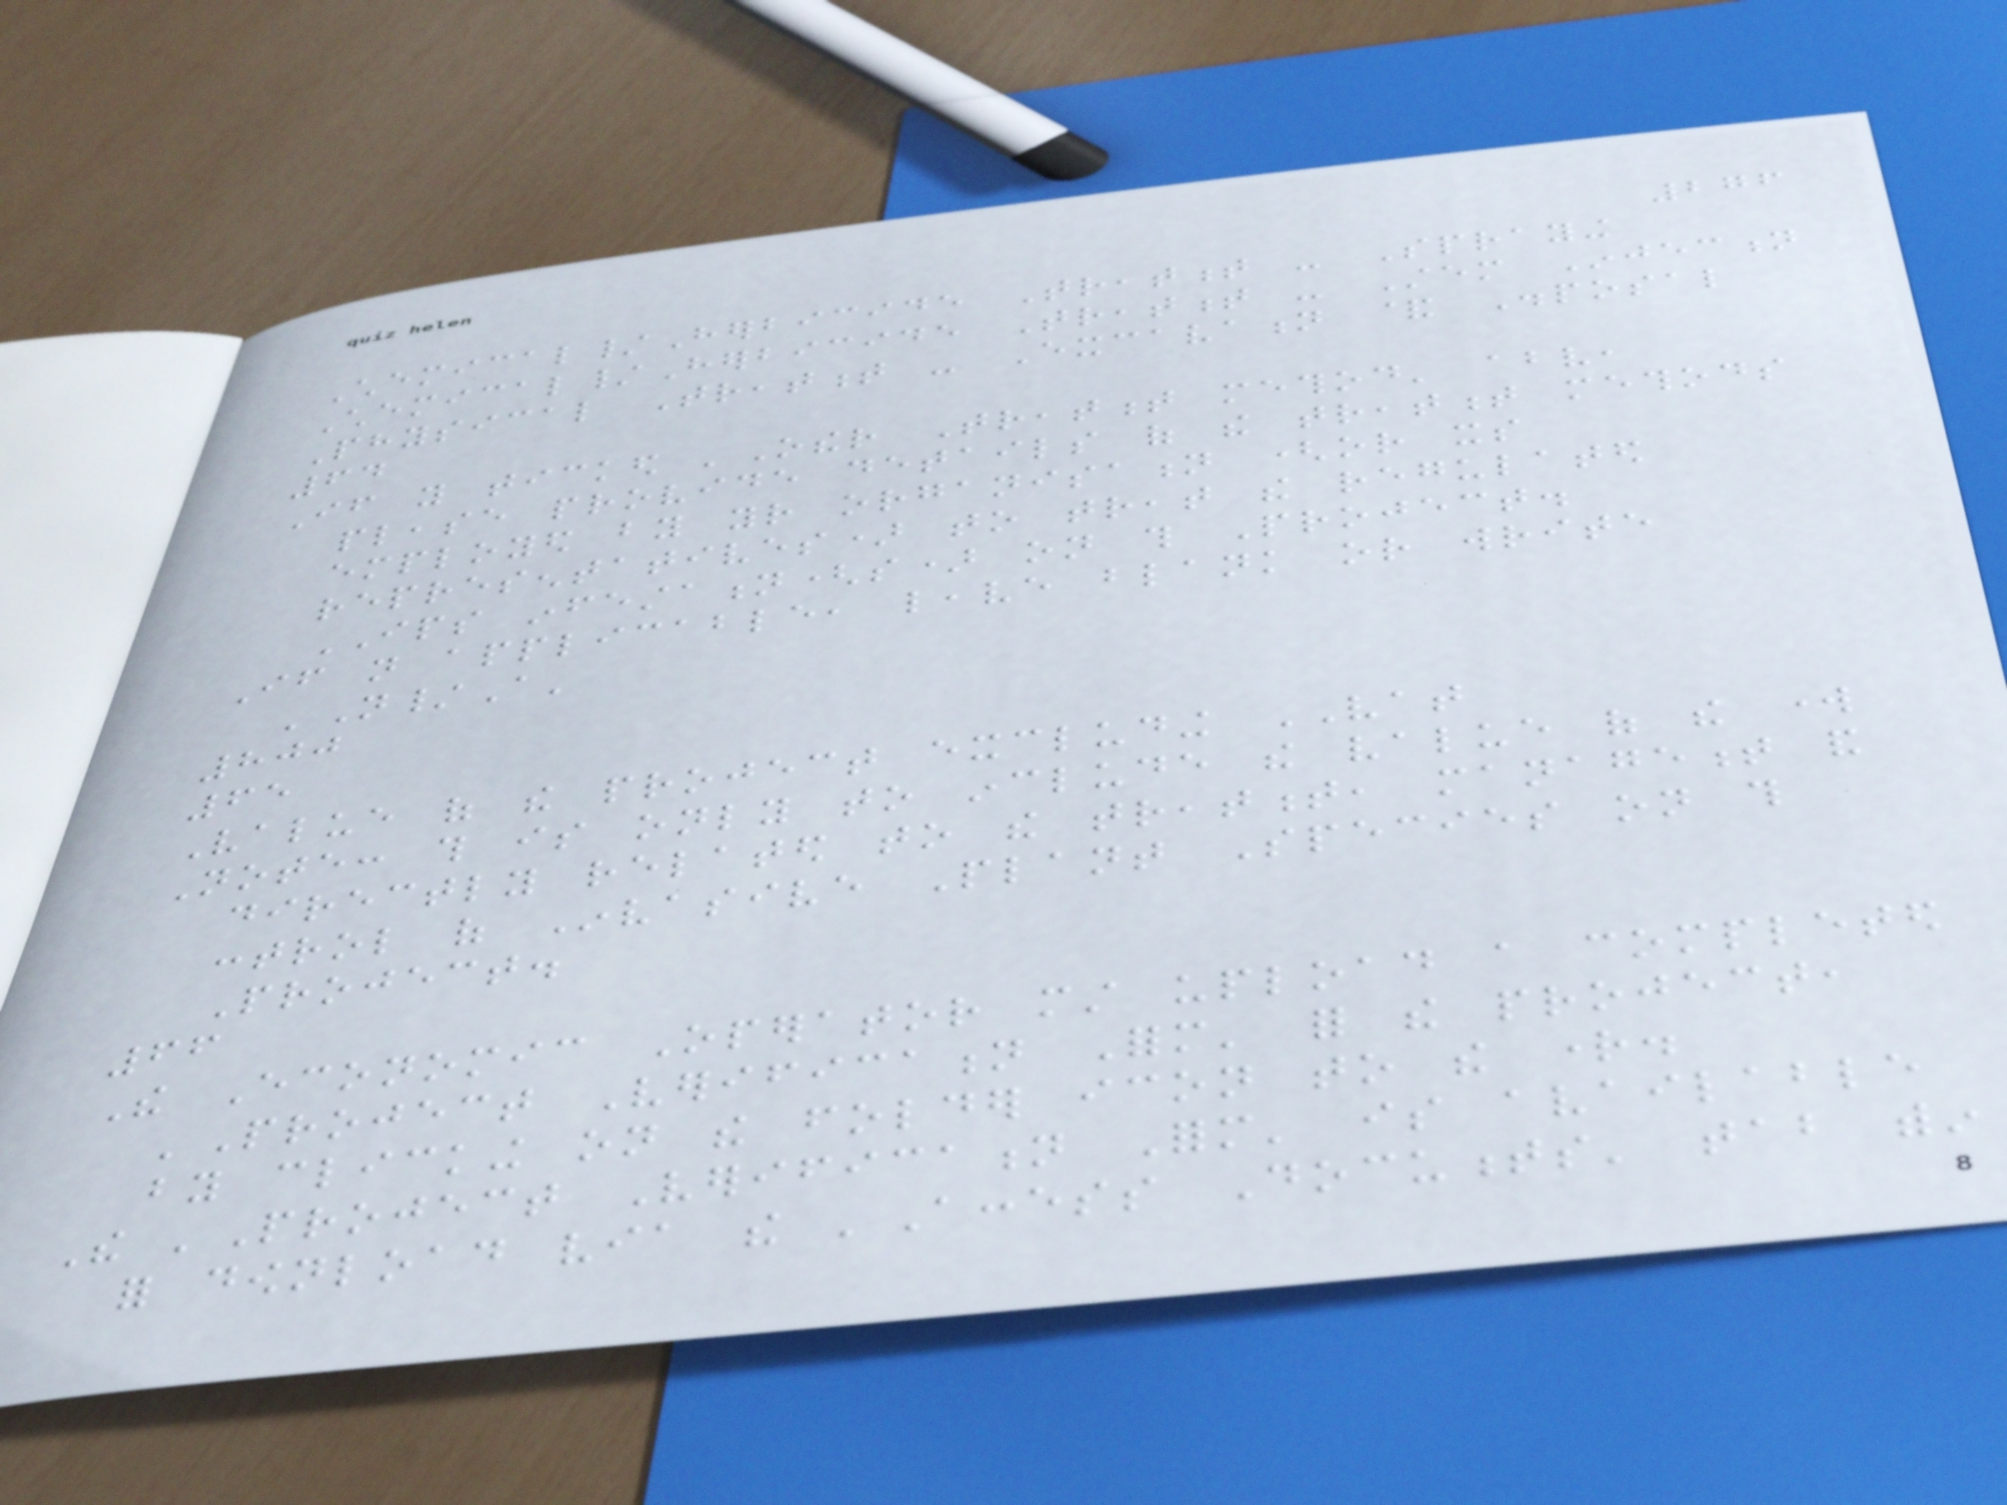276
Chemical/Herbicide Treatment - Spraying
Chemical/Herbicide Treatment - Stem Injection
Physical Treatment - Excavation & Disposal
64
If you ticked 'Other Treatment method' above,
please provide details of the treatment methods
employed by your organisation (or its
representatives) to treat the regulated
IPS infestation(s) on this Project.
If not applicable, leave blank or write
'N/A'
800
65
Value of the project excluding VAT
Note: this is only to include the value of the work
directly related to the treatment, management and
control of Invasive Plant Species on this
Project.
66
The Economic Operator must upload a completed
'Project Verification Form' for the project,
by clicking on the folder icon to the right.
The 'Project Verification Form' is available
for download via the 'Access Documents' tab within
